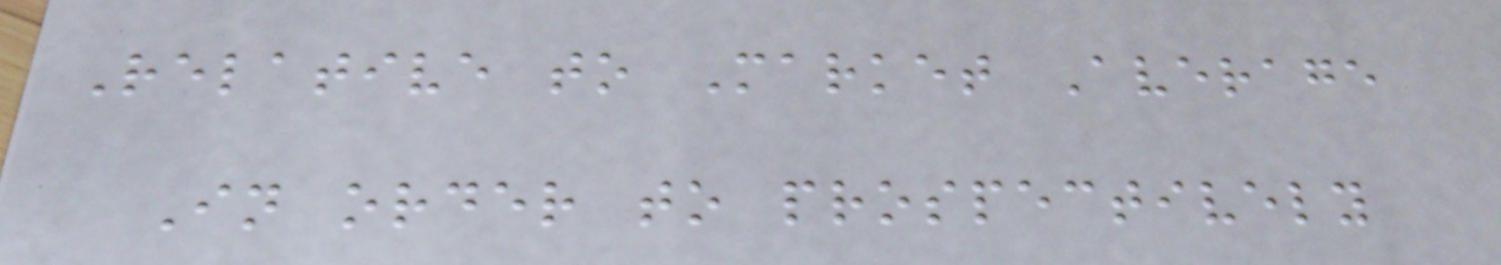Relative to Market Average
In order to prospectively
